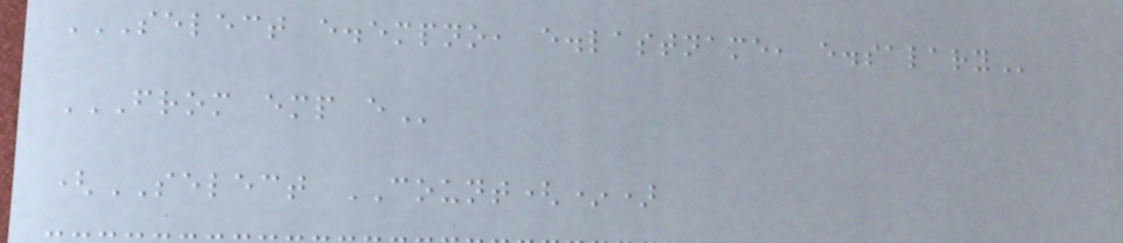SELECT E.EMPNO, E.LASTNAME, E.SALARY
FROM EMP E
(SELECT COUNT(*)
